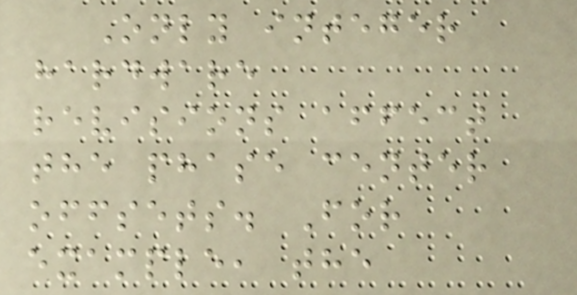Only integer
hardware
revisions affect
the phase center
offsets. For
example, the
